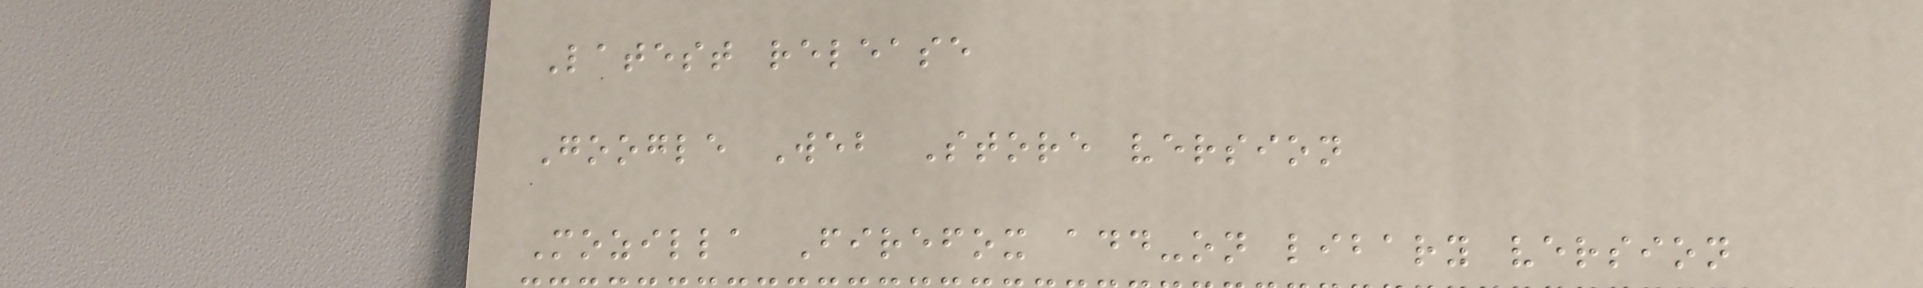Latest release
Google Web Store version
Mozilla Firefox add-on libary version
